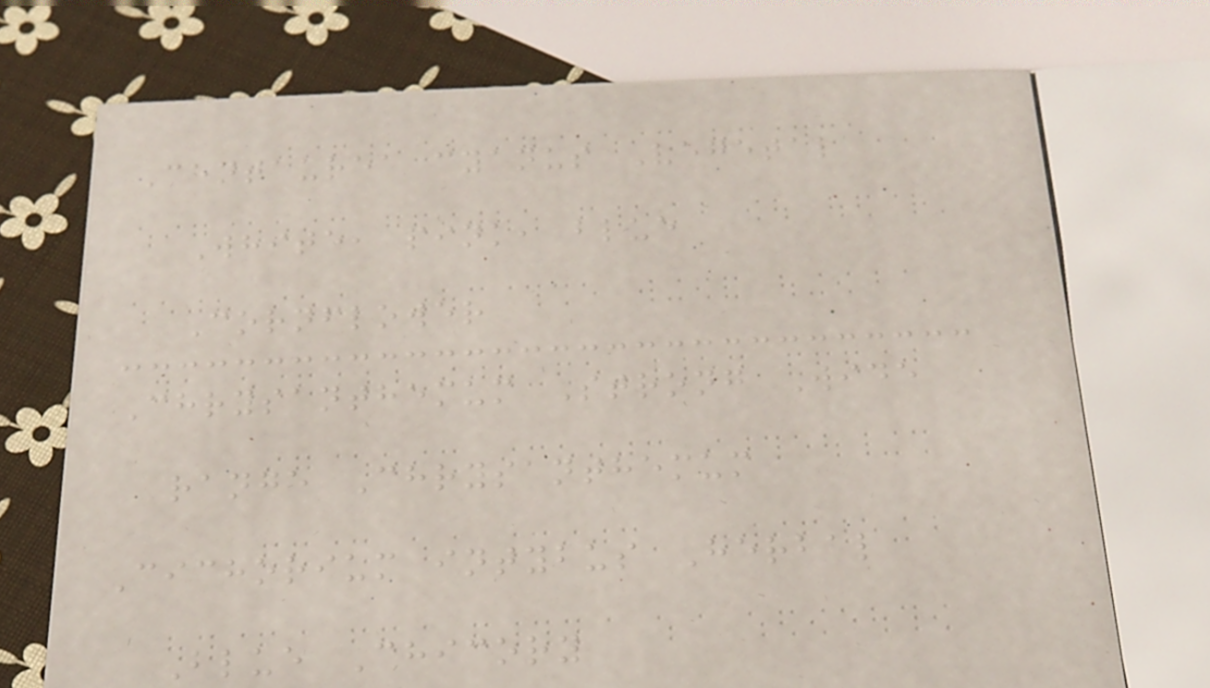Centaurea cyanus Vegetal
White, pink, blue
Cornflower
Chrysanthemum Strong Wide
range Chrysanthemum
Cichorium intybus Herbal
Blue Chicory
